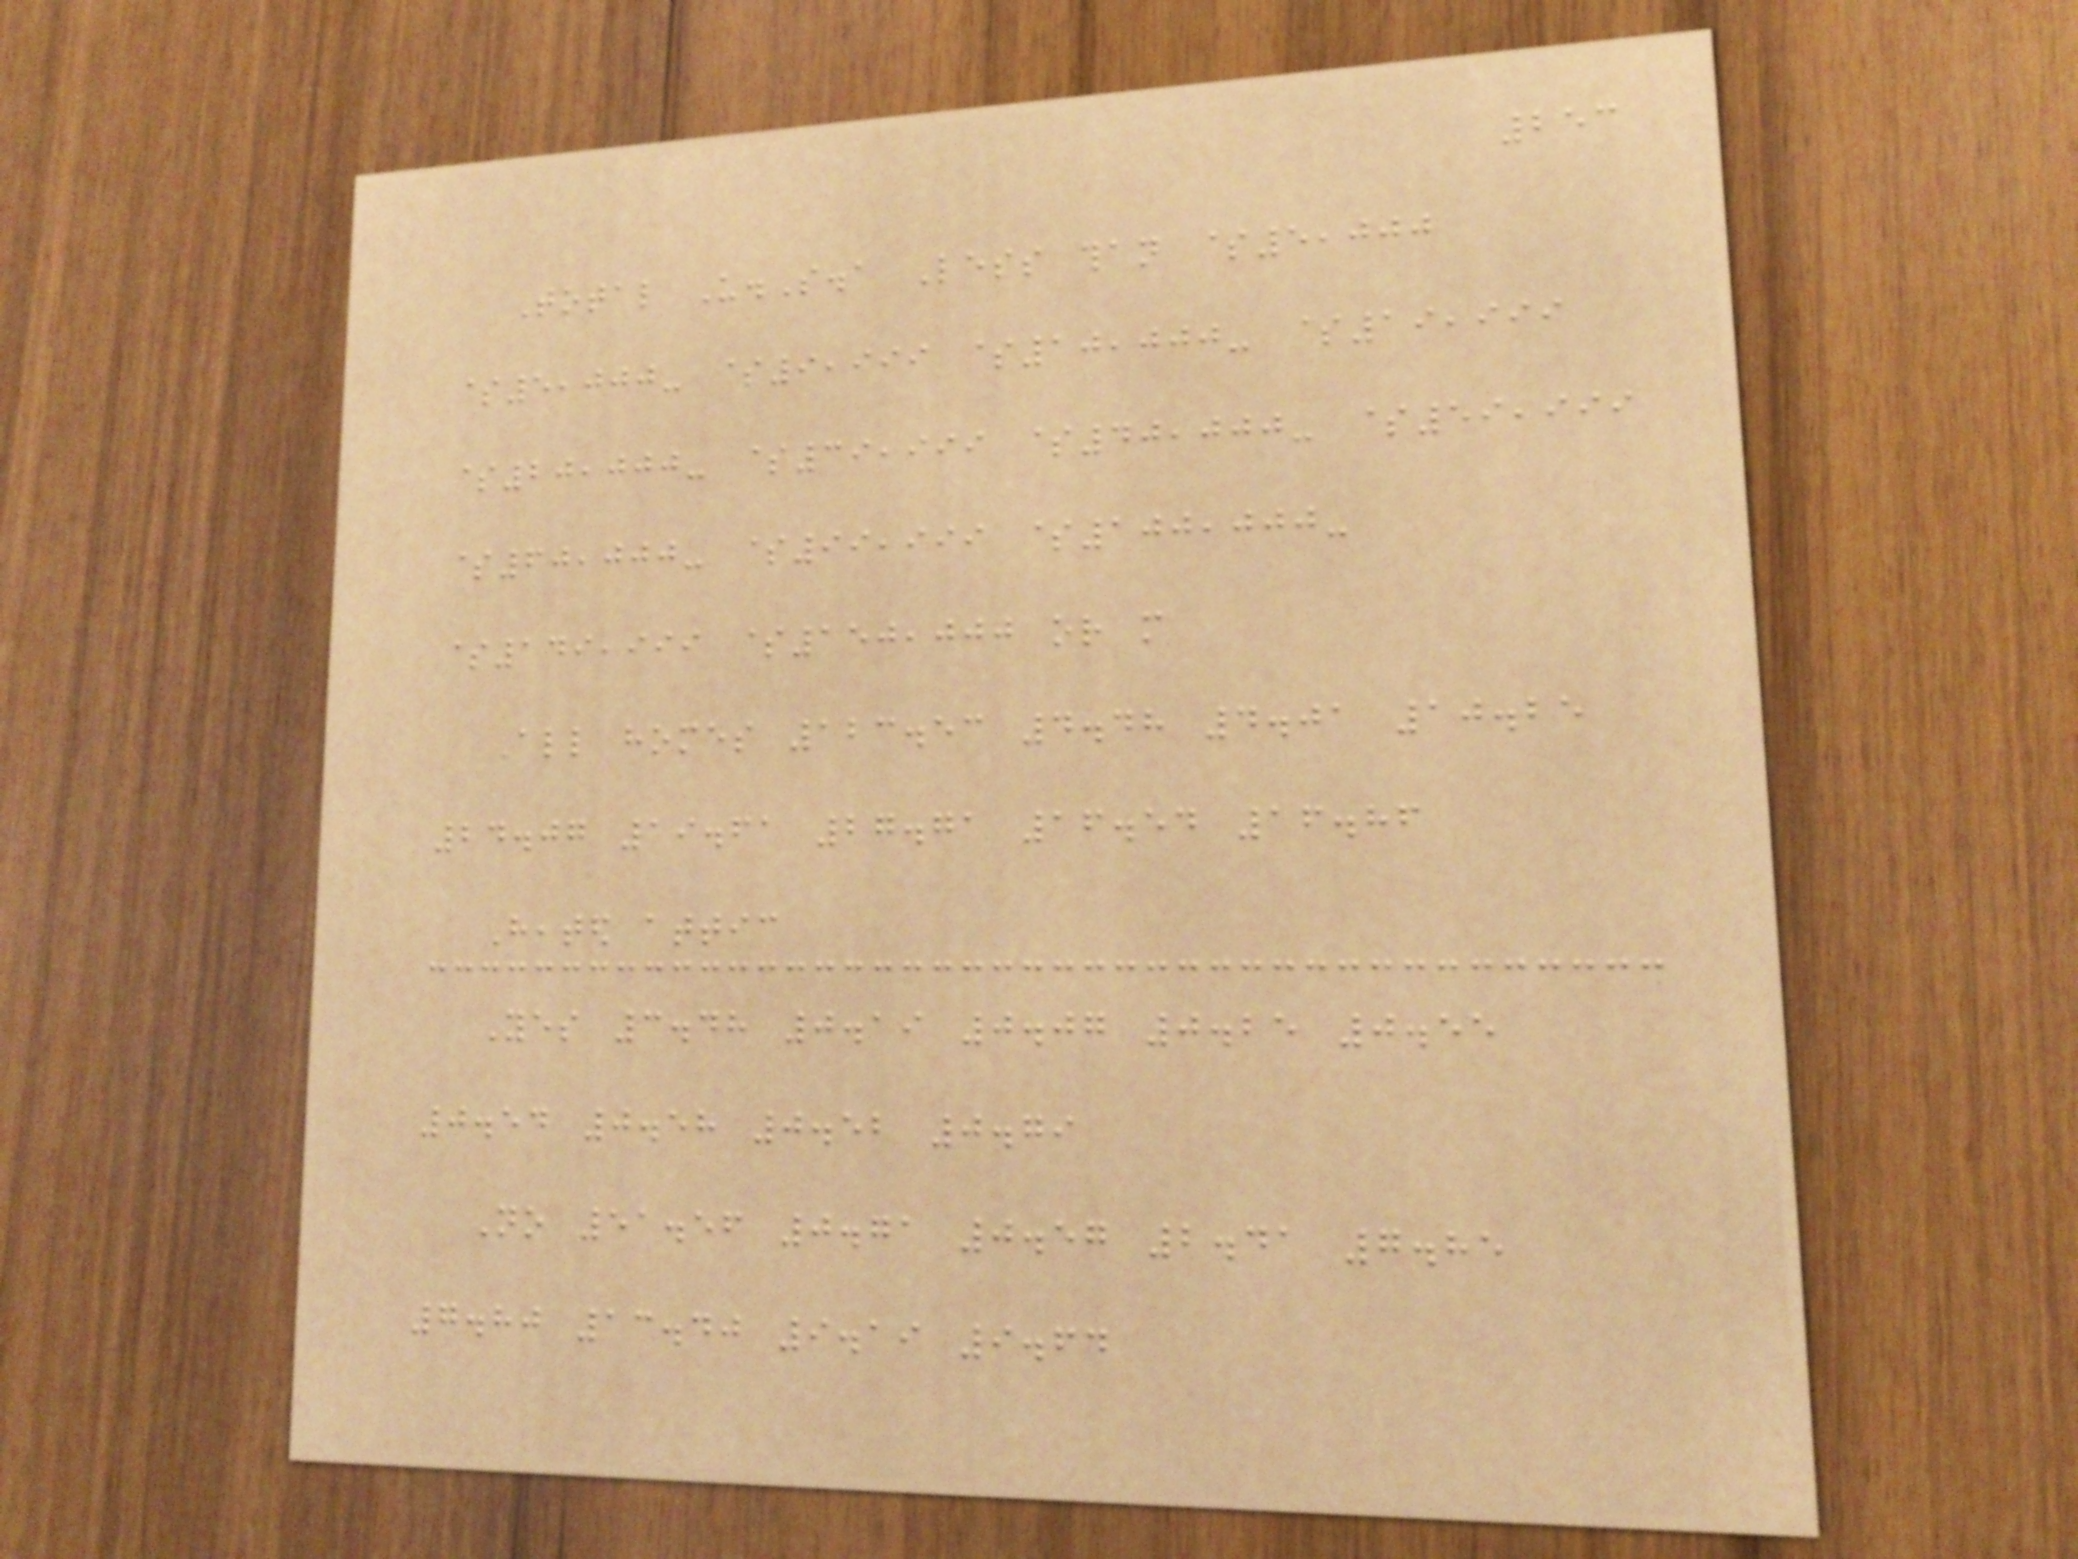253
Total U.S.a Less than $5,000
$5,000- $9,999 $10,000- $19,999
$20,000- $39,999 $40,000- $59,999
$60,000- $99,999 $100,000-
$149,999 $150,000 or more
All homes 123.53 4.48 4.01 10.25
24.07 19.61 27.71 16.54 16.86
Heated attic
Yes 3.48 0.19 0.07 0.25 0.55
0.54 0.58 0.52 0.79
No 51.56 0.71 0.57 2.41 7.85
7.80 13.40 9.19 9.64
